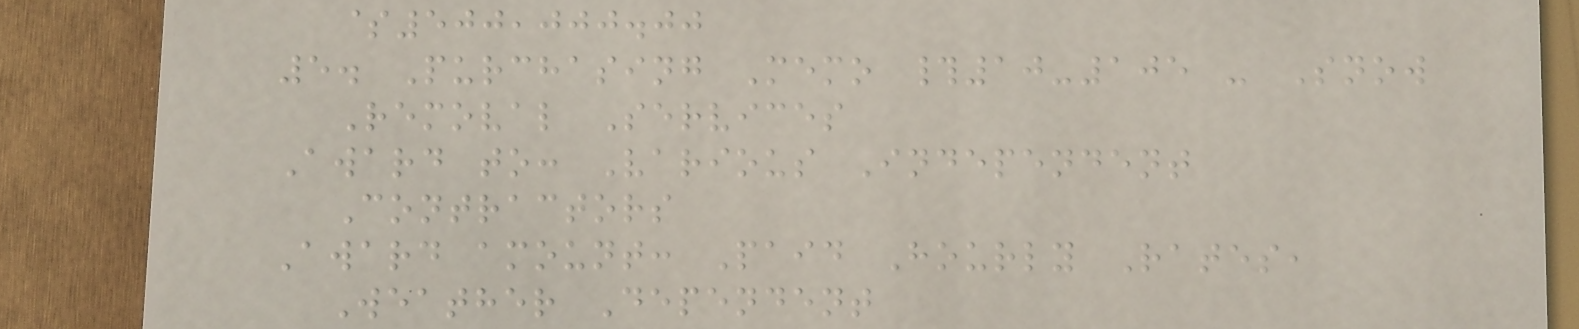$500,000.00
5. Purchasing Memo #10-105 - Snow
Removal Services
Award to: Various Independent
Contractors
Award amount: Paid Hourly Rates,
Weather Dependent
